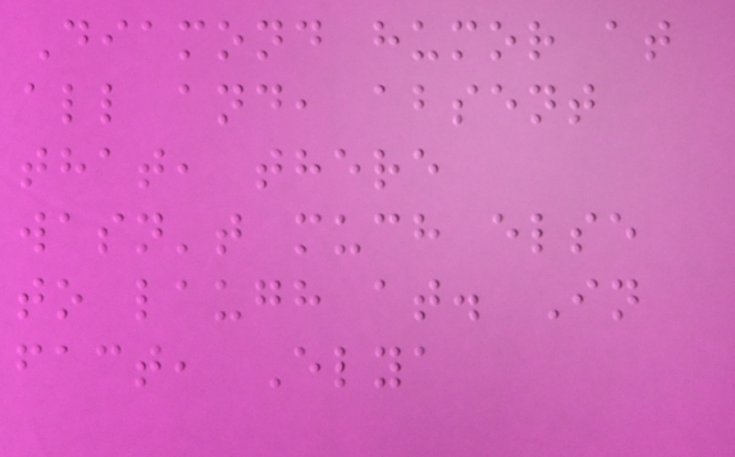Diamond humor at
all and, absent
that, there
wasn't much else
to laugh at. In
fact, Elya
